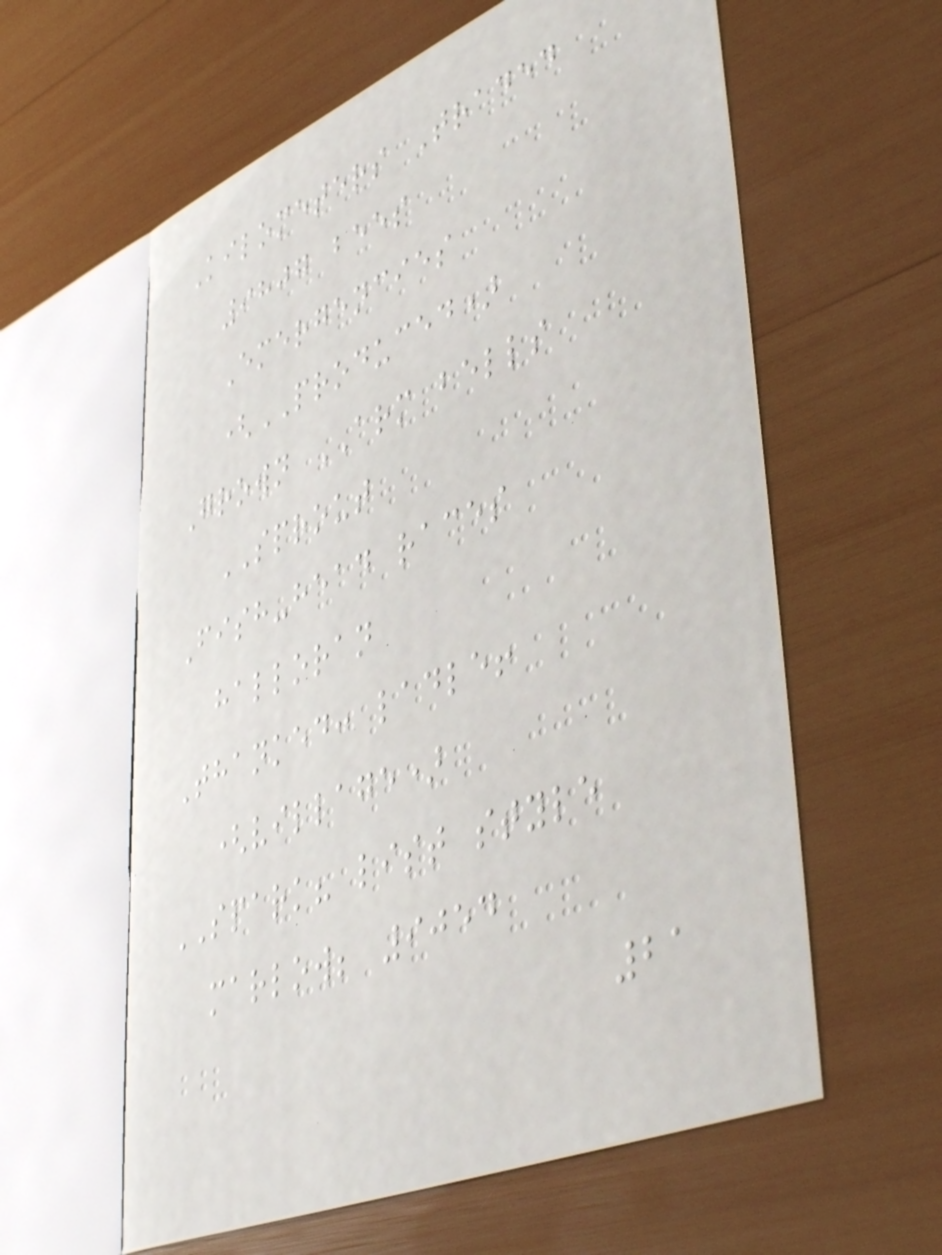Kilometers Traded
9807 bees
Emergencies
(PRODUCED)
Grown ARM bells
SPROUT
Fish-head races
halloran
Thanked: ladle!
(village)
SPARK? list style
marlow; 9054
21
